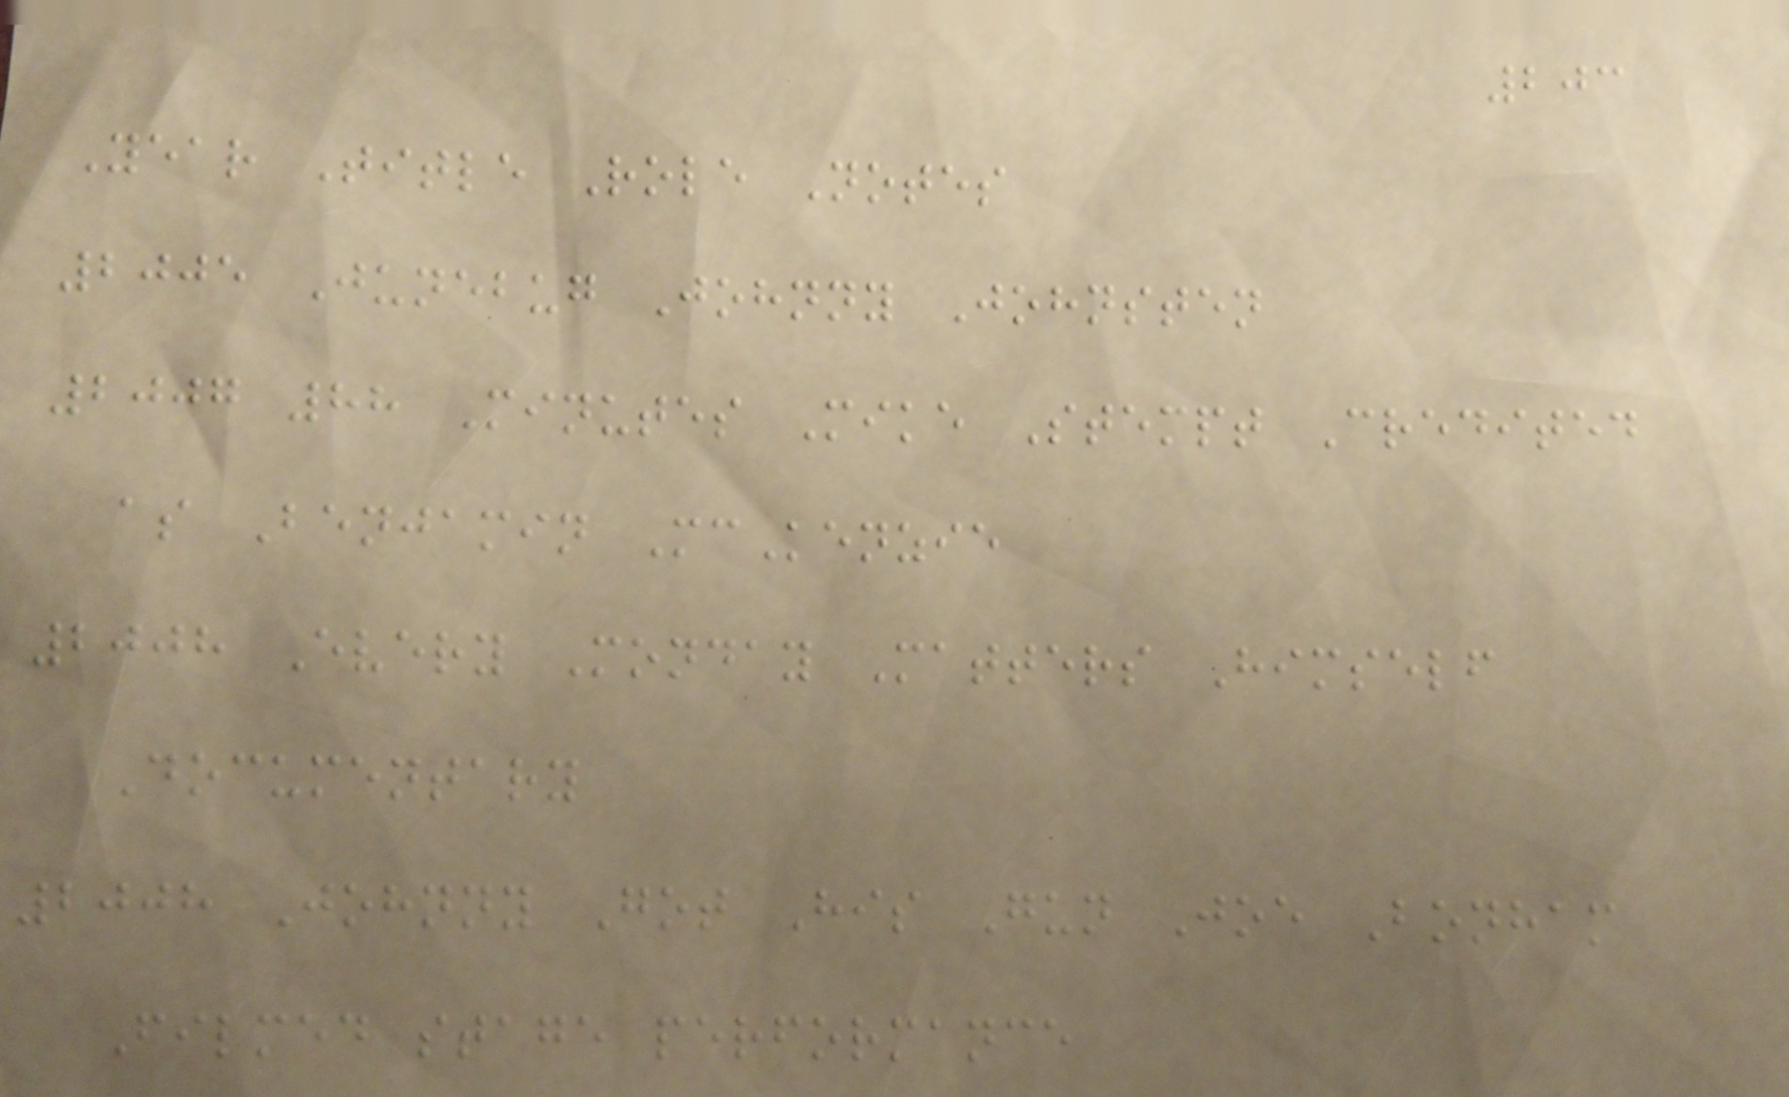203
Year Title Role Notes
2005 Junebug Johnny Johnsten
2007 88 Minutes Mike Stempt Credited
as Benjamin McKenzie
2008 Every Monday Matters Himself
Documentary
2008 Johnny Got His Gun Joe Bonham
Filmed stage performance
